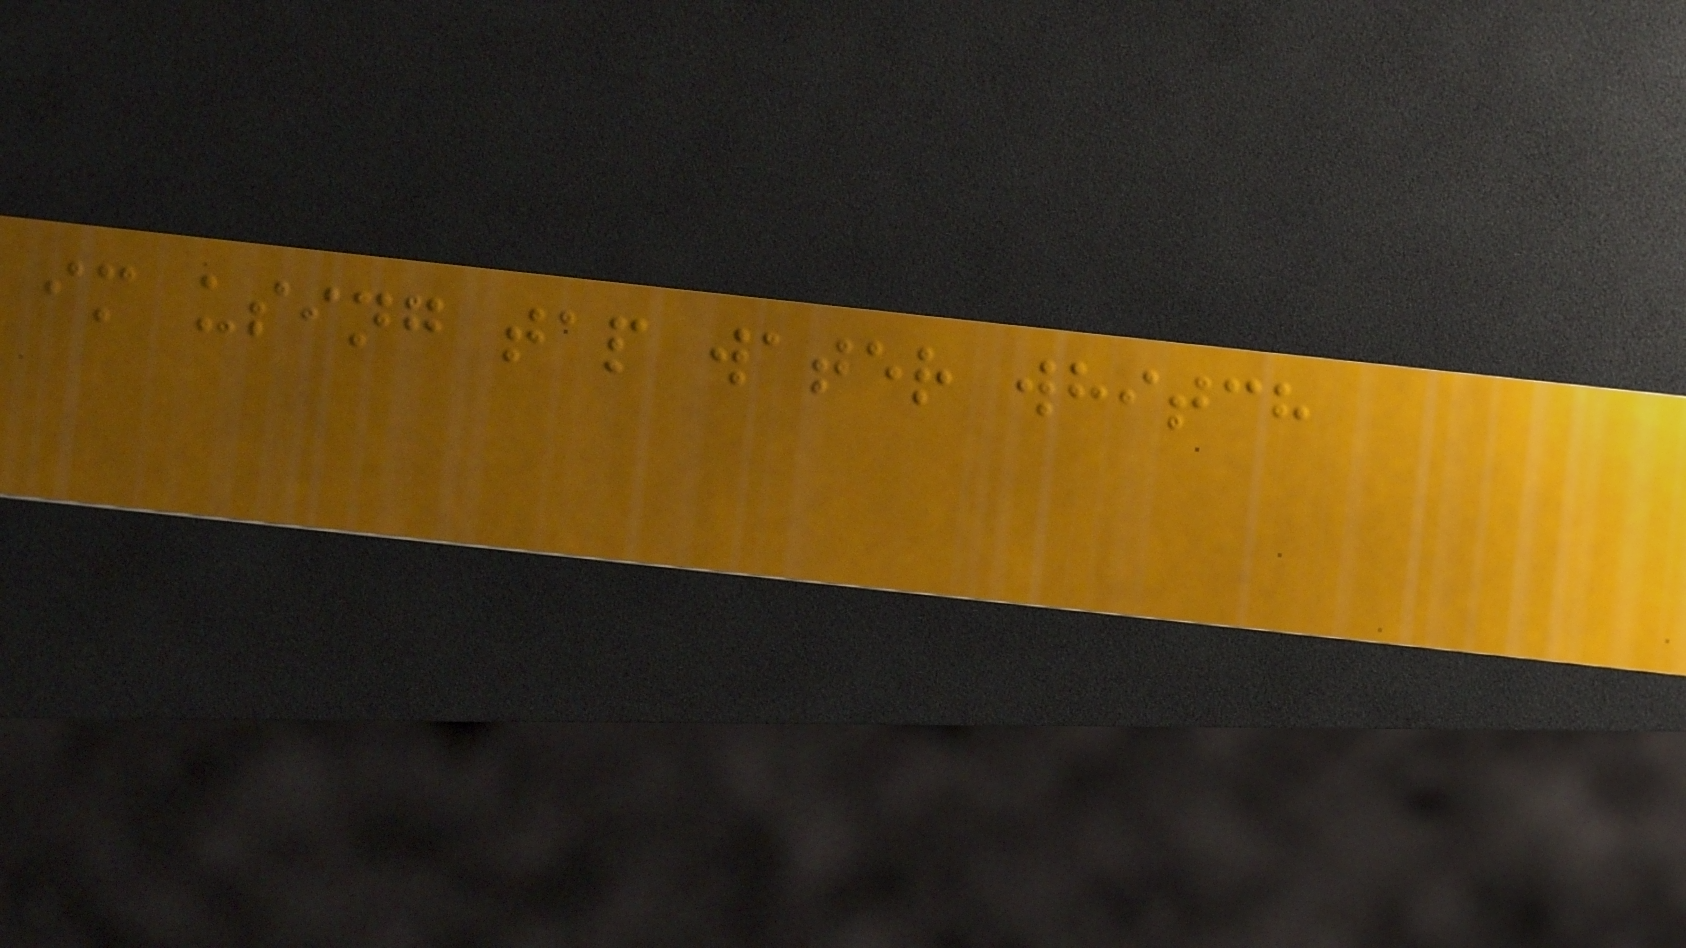im using tap water whitch
